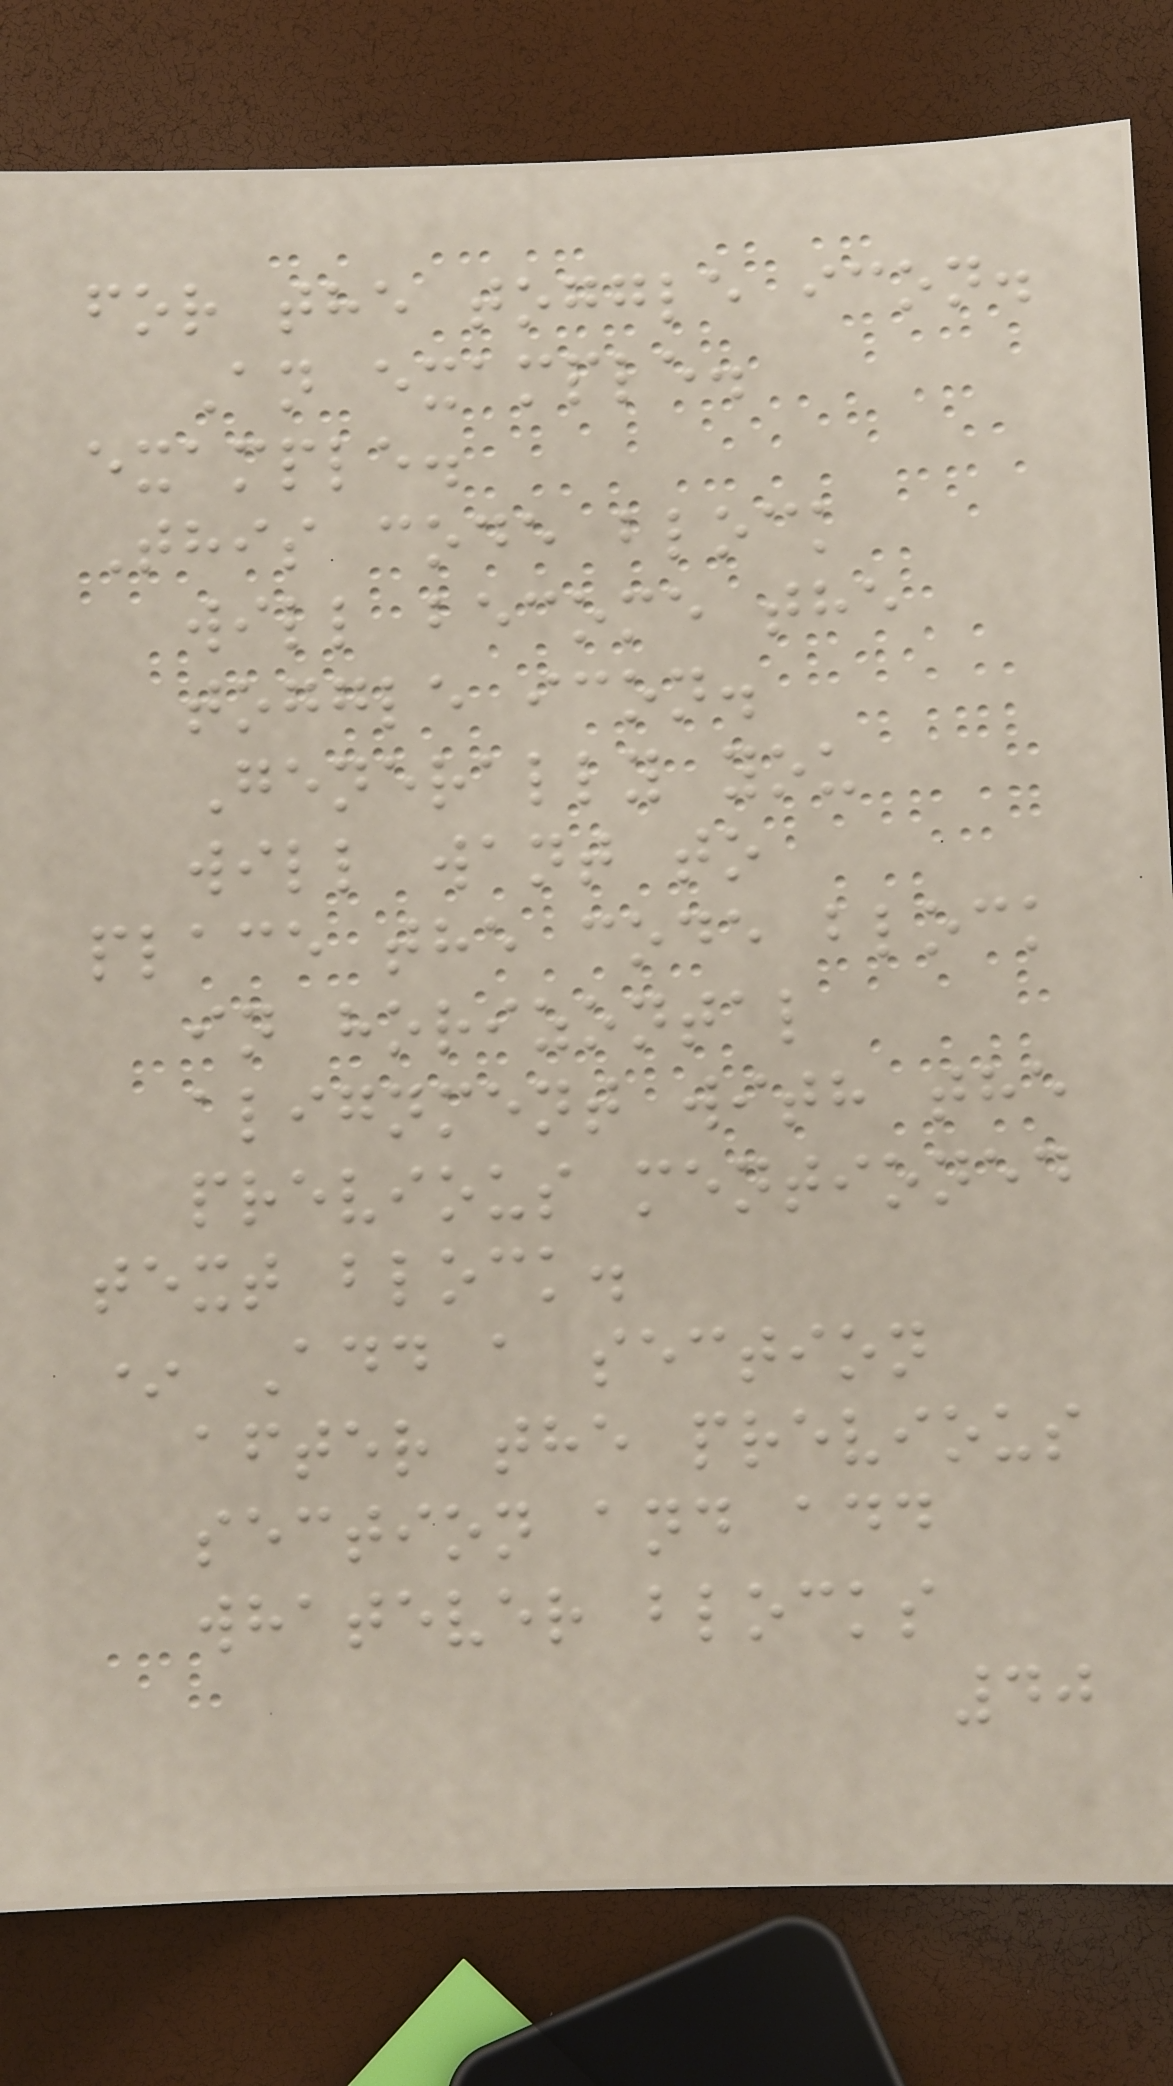for the toggle icon.
An example.
example.
This code block
will become the
toggle icon.
Generally you
will want to
place the code block
in horizontal
alignment with the
previous mentioned
text block.
* Add a section
after the previous
section and add
whatever blocks
40
